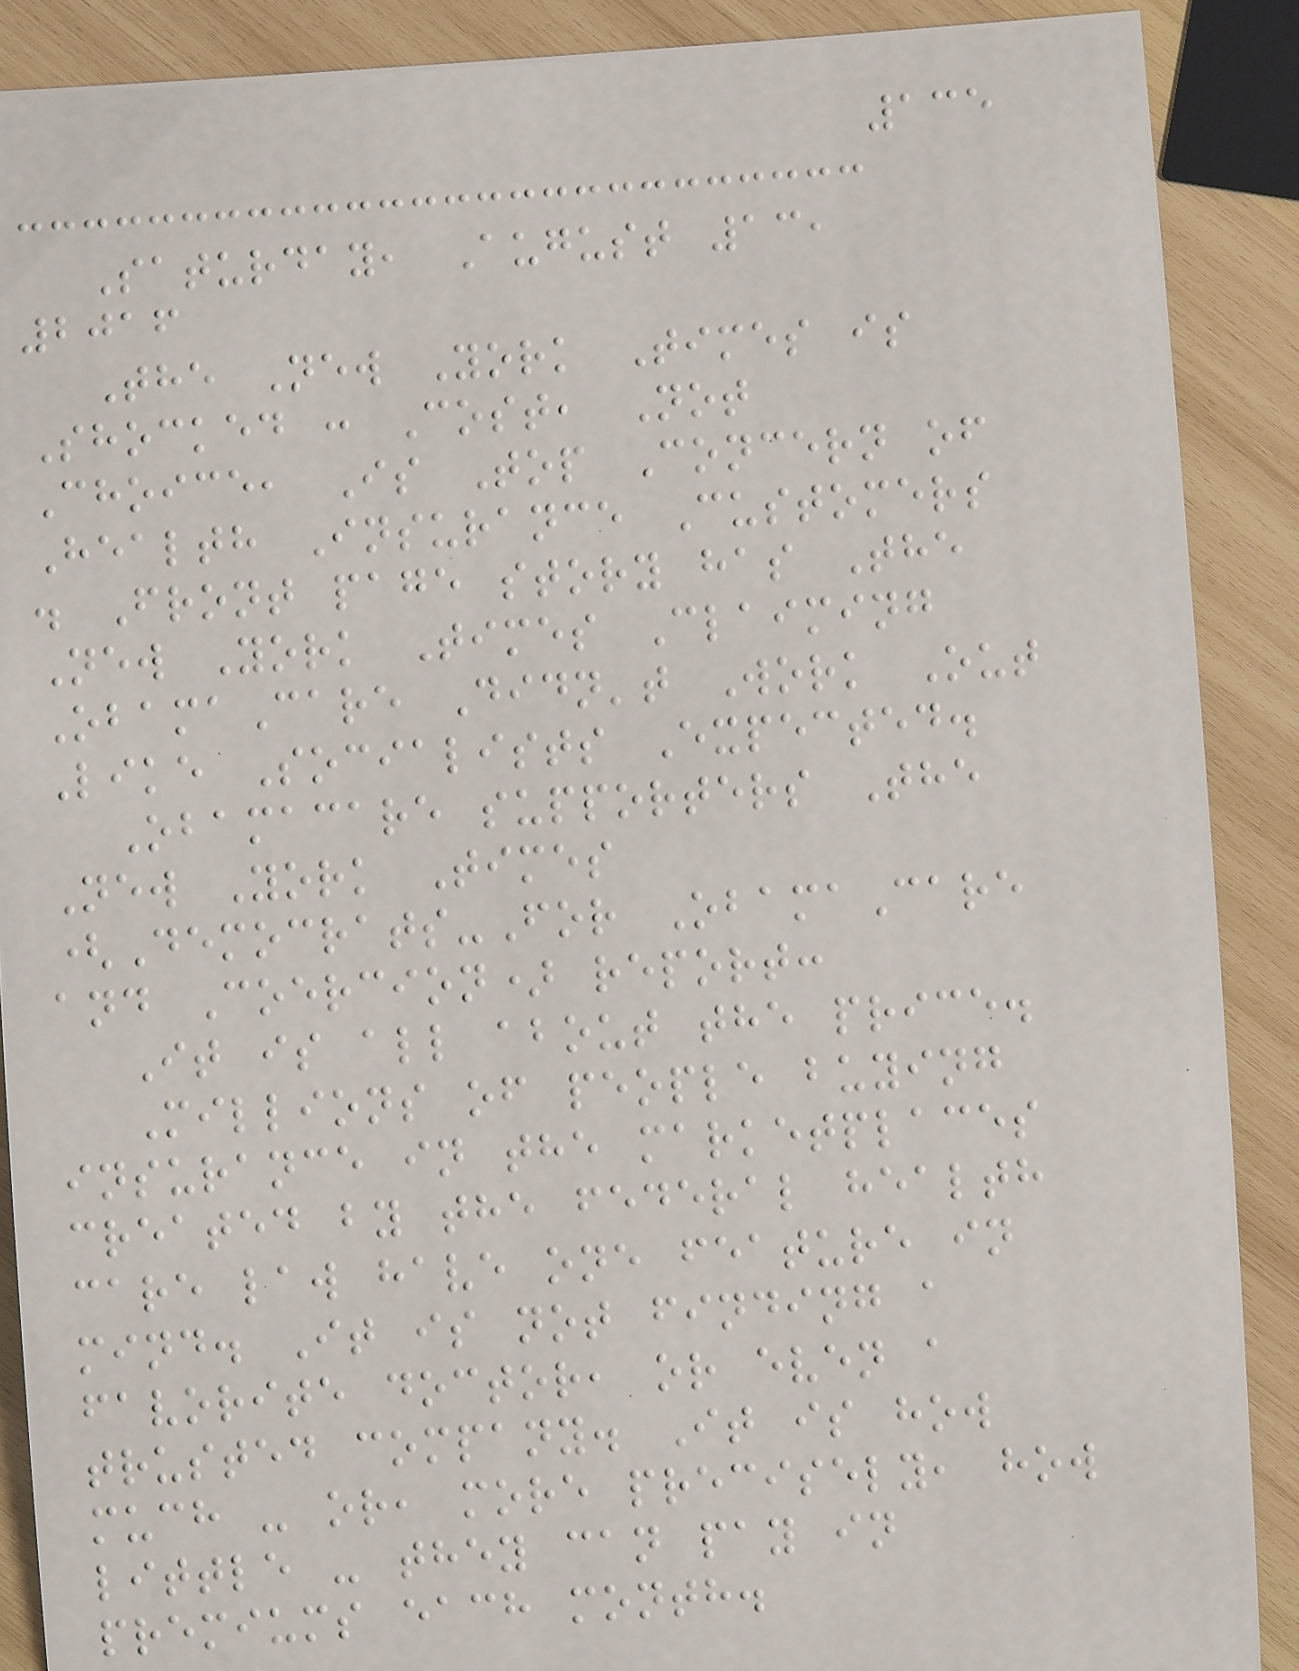135
Saturday, August 13,
2016
The New York Times is
Shocked : Cost, Not
Choice, Is Top Concern of
Health Insurance Customers
. Front page story has The
New York Times Claiming
ObamaCare Didn't Work Out
Like Socialists Expected.
Obamacare supporters The
New York Times
(Democrats-For ObamaCare
and Coercion) report:
It is all about the price.
Millions of people buying
insurance in the marketplaces
created by the federal health
care law have one feature in
mind. It is not finding a
favorite doctor, or even a
trusted company. It is how
much - or, more precisely, how
little - they can pay in
premiums each month.
